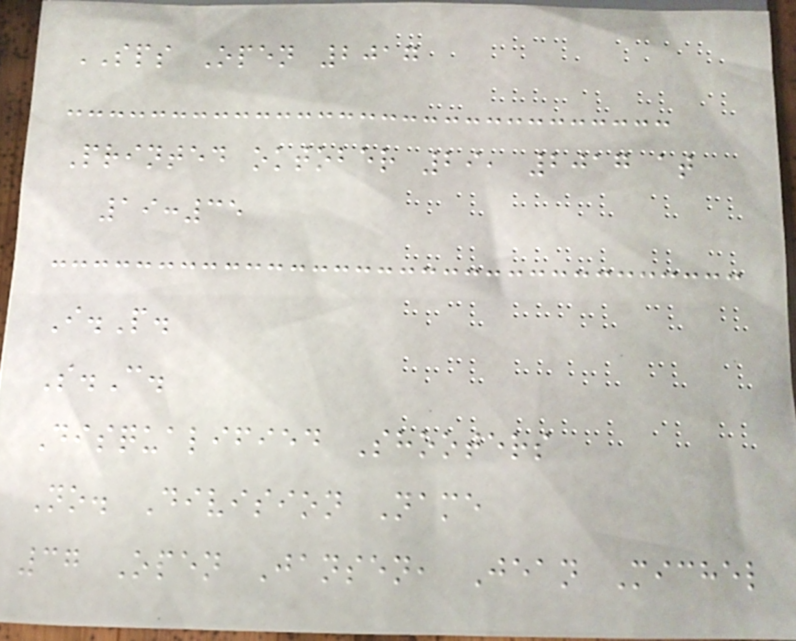SPS Open 2017
Printed oktober 29, 2017 at
19:35
I.P.
S.C.
Disqualified Shooters
No. Division Name
37 Open Jansen, Jean Michel
